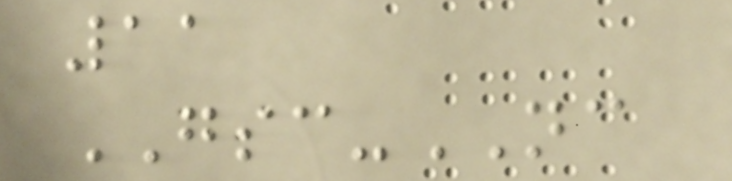11
GSC-NC
